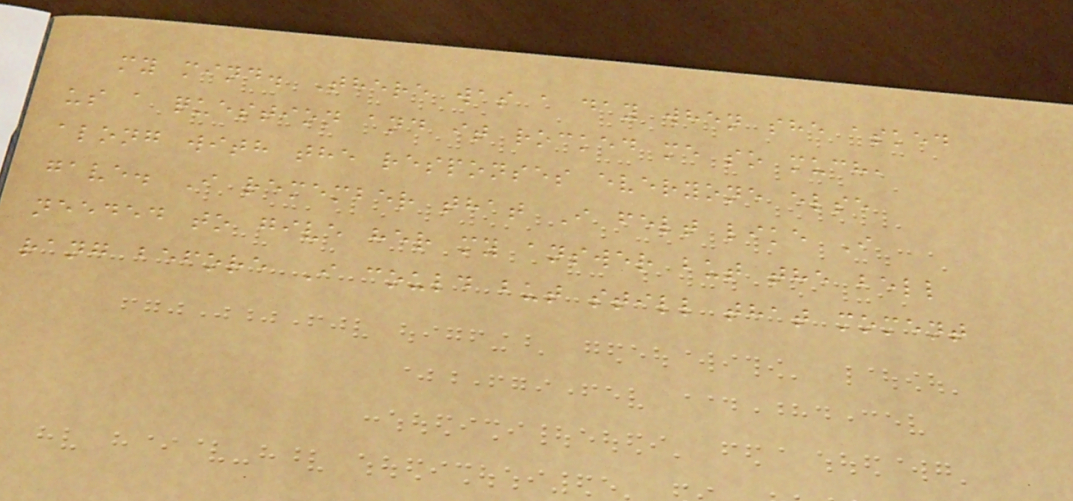my mind. There was a day when she asked
us a question and it rocked me so much,
along with the responses everyone else
gave. I remember that I felt like I
needed to give her my answer but the bell
rang before I could but still that moment
